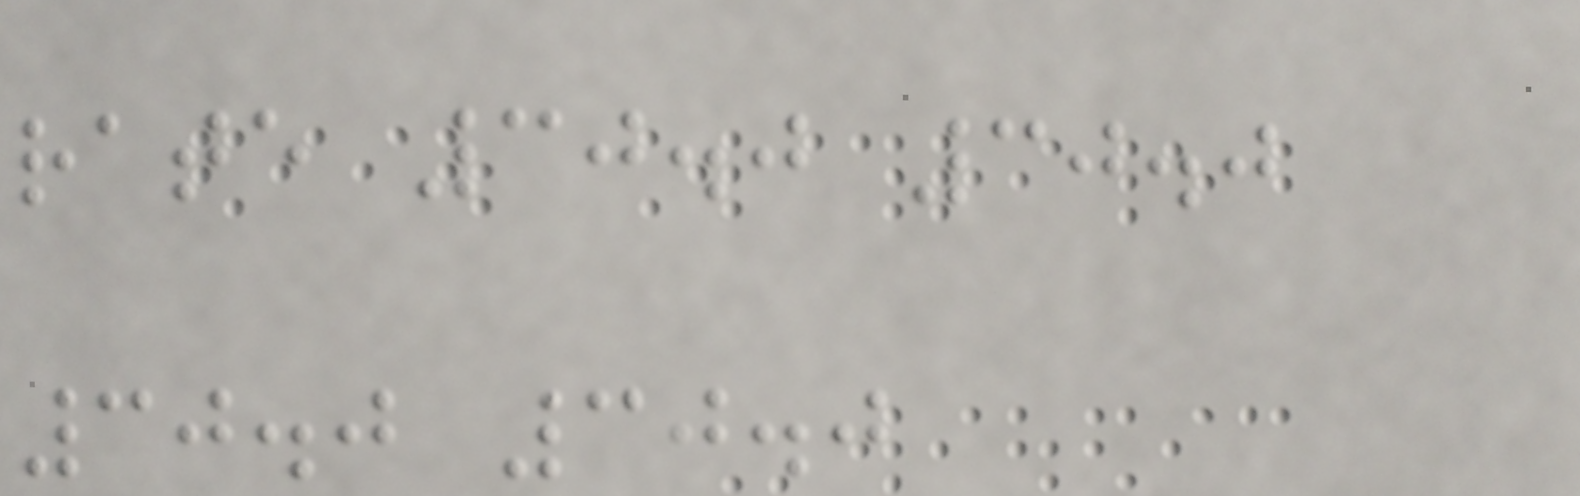rate 30.0 30.0
30.0 30.0
